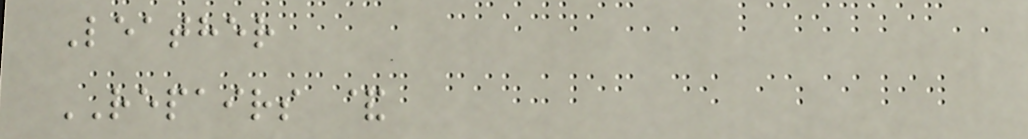Leather
REPAIRS &
